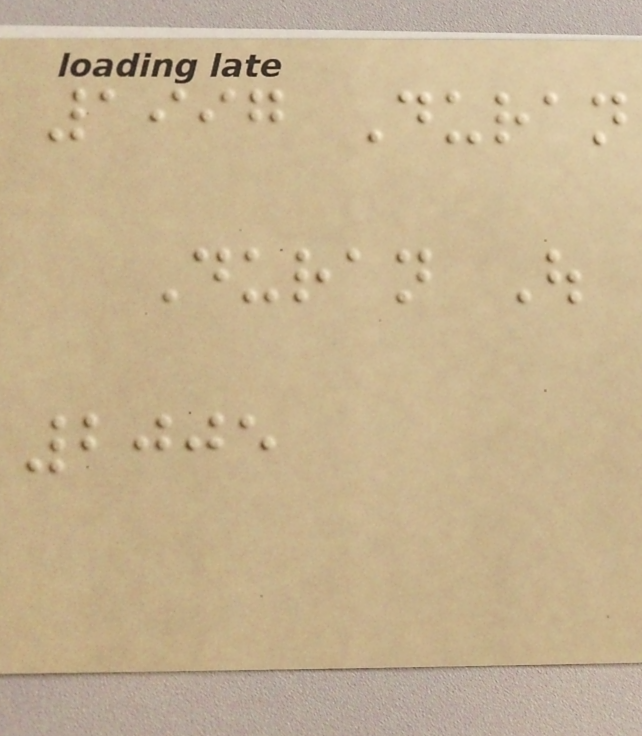1997 Duran
Duran Out
2005
